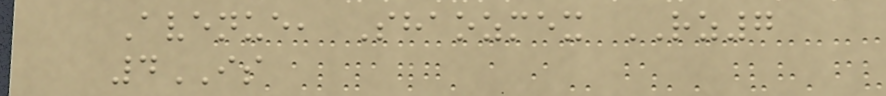Avenue, Shaozmex RZ7
4IS
